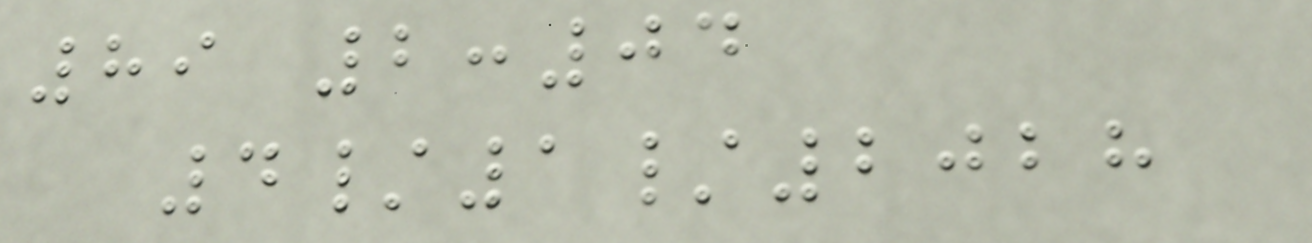89 2:04
4/1/2028
